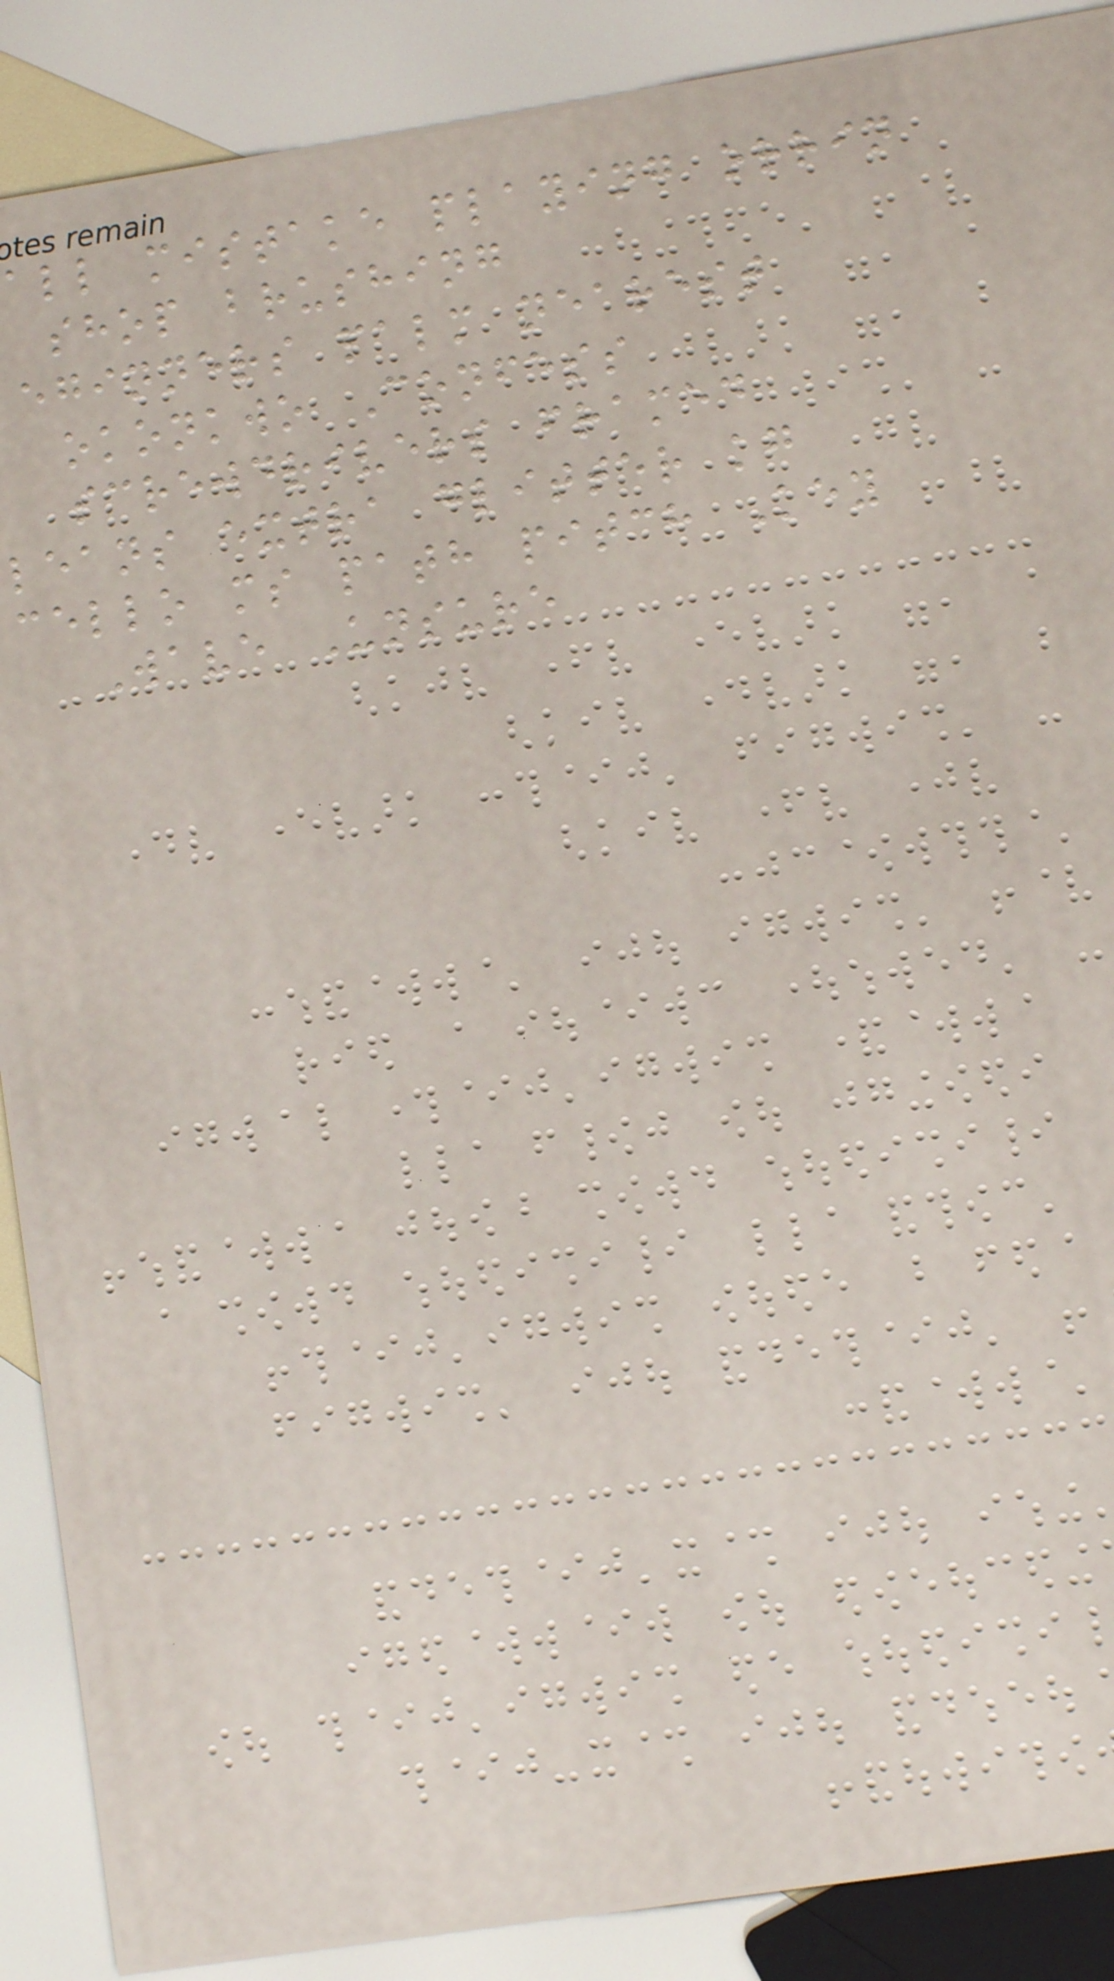all mistake playing orrin
shop brushing
eginners palm nearest
okonkwo Confess
screwdrivers framed
leans extra glitter kg
cello ms path pitch Key
Wave Unsure
